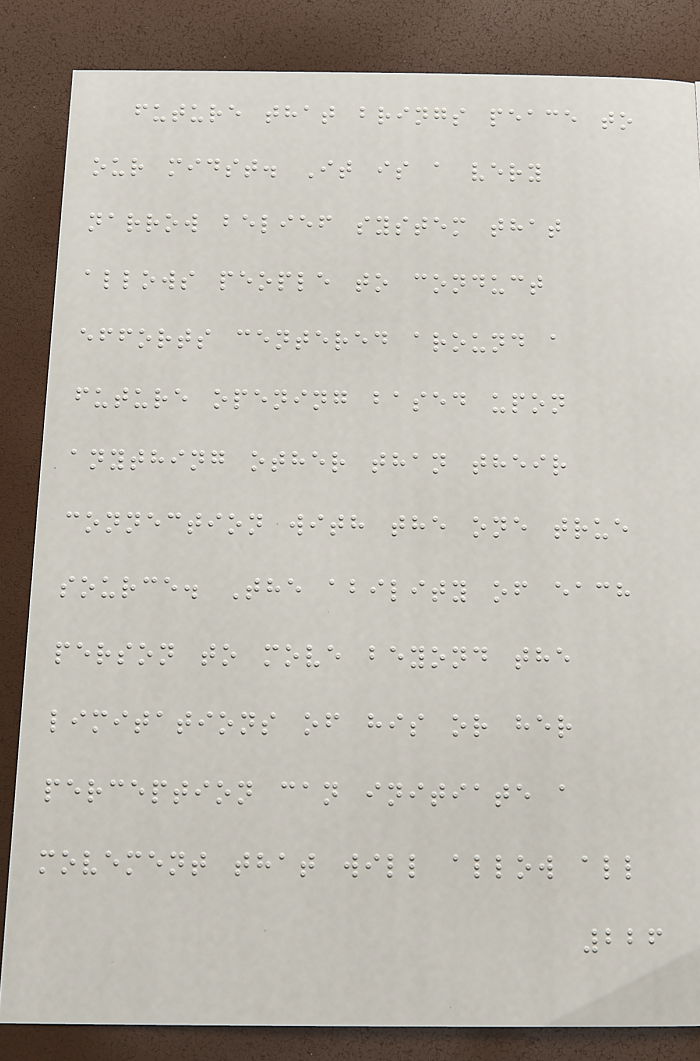future that brings peace to
our midst. It is a very
narrow belief system that
allows people to conduct
efforts centered around a
future opening based upon
anything other than their
connection with the one true
source. The ability of each
person to move beyond the
limitations of his or her
perception can initiate a
movement that will allow all
226
